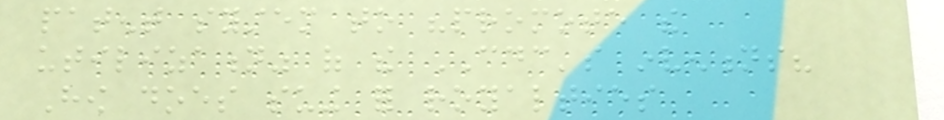patent system to "promote the
utilization" of the CDC's inventions?
How does suing for royalties
